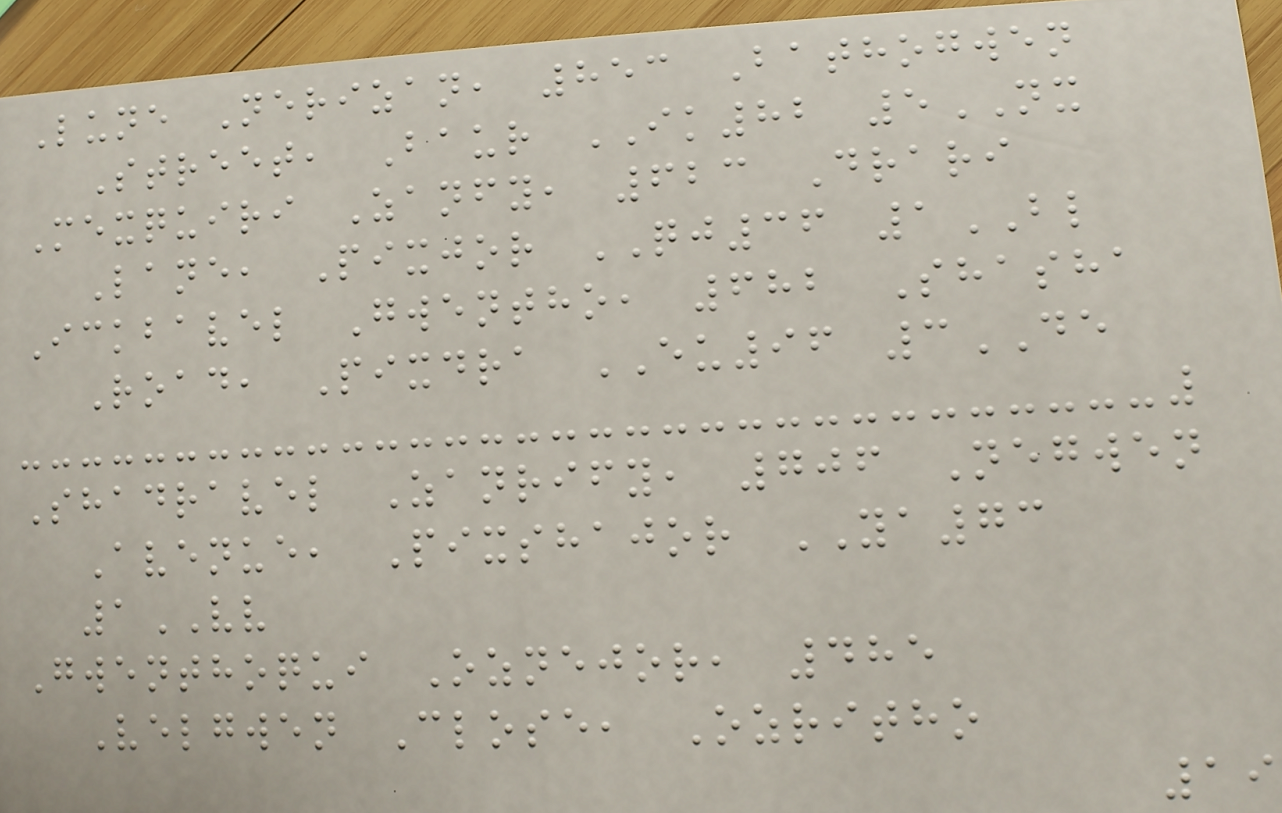Lune Nerizan, 853 Bathogwen
Street, Baur IK82 5NX
Mexquiri Zanfy, 623 Drari
Lane, Pixjor QJ36 1BL
Ickbavel Gwentho, 682 Shasha
Road, Pixdra EU96 3DE
Shadravel Zanrify, 706 Negwen
Avenue, Pixshajor YA73
1VV
Gwenthoqui Oznejor, 485
Velgwen Close, Ozritho
19
